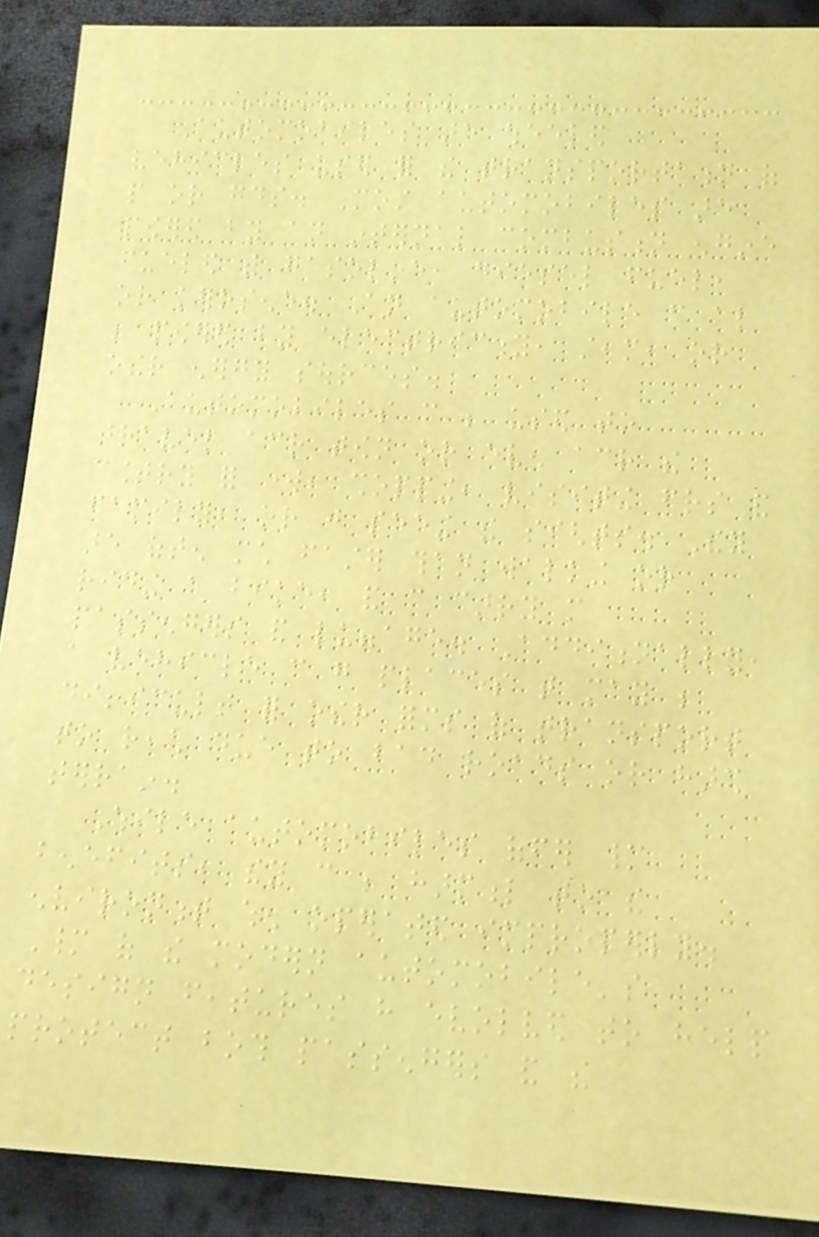Automobiles are wheeled
vehicles used for the transportation of
people or goods. Most automobiles are
powered by an internal combustion engine
fueled with gasoline, diesel fuel,
or kerosene. An automobile can also
be powered by electricity, steam, or
other energy sources.
Automobiles can be used to
travel across town or even across the
country for work, shopping, visiting friends and
family, or just seeing the sights. They
are often much faster than walking or
riding a bike, and can carry more
passengers and luggage. Additionally,
a vehicle can go places that may be
difficult for other forms of transport
to reach due to bad roads or harsh
terrain.
While automobiles offer many
benefits, they can be harmful to the
environment when operated improperly.
Many of the modern automobile's
design features have evolved to help
protect both passengers and the
